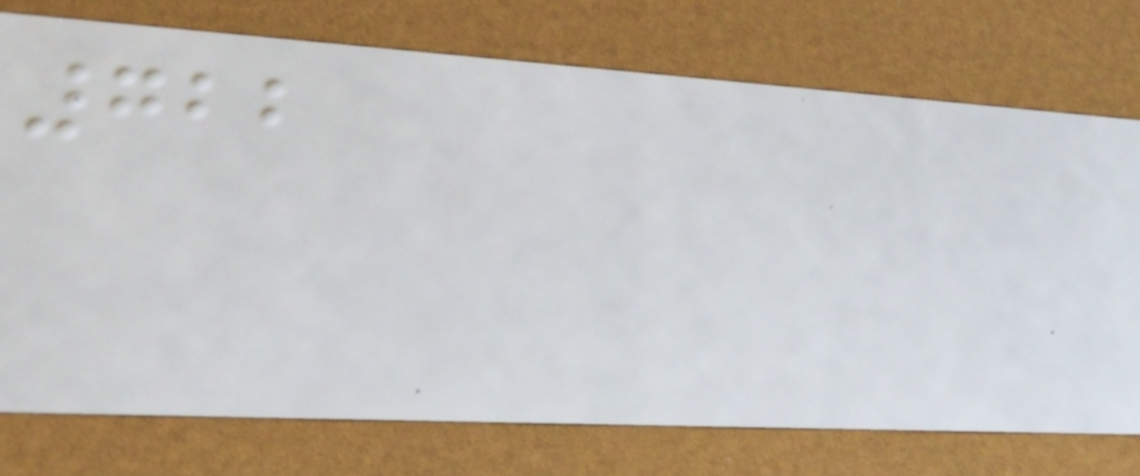722
